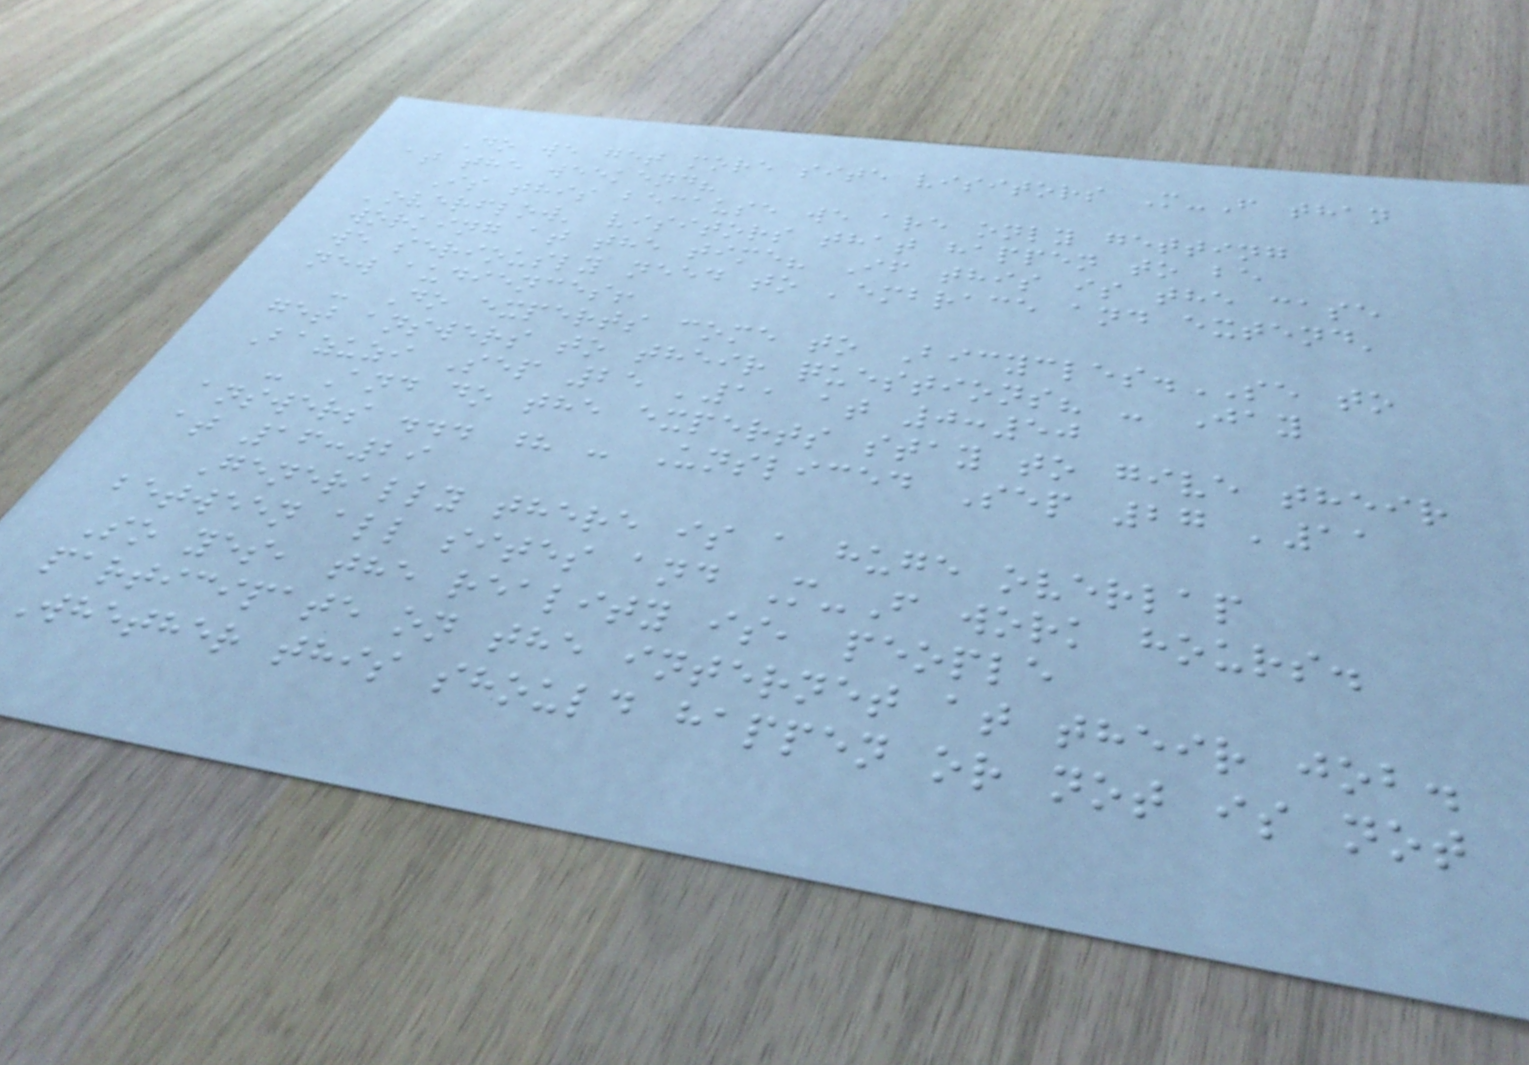Do we get more site visitors M-F than
at the weekend?
Is this because we are only getting
'overflow' visitors that happen to be
working at the time? If this is the case
we seriously need to 'embrace and extend'
new audiences!
- Do experts come to Bicycles.SE to
get answers to their questions? - Jay
Bazuzi Sep 25 '11 at 0:50
- And do the experts stay to give their
answers ... ? - Unsliced Sep 27 '11
at 16:29
Generally there is a huge overlap
between all sites and M-F work hours.
So yes, the reality is, people
participate on the internet at their job.
Whether this should happen or not is not
